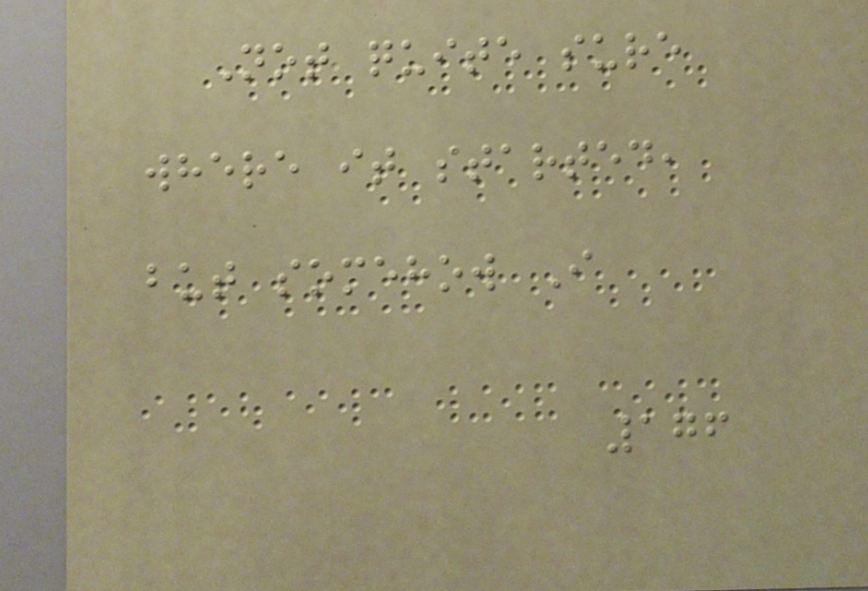Not quite sure
where it started,
but somehow I
176
